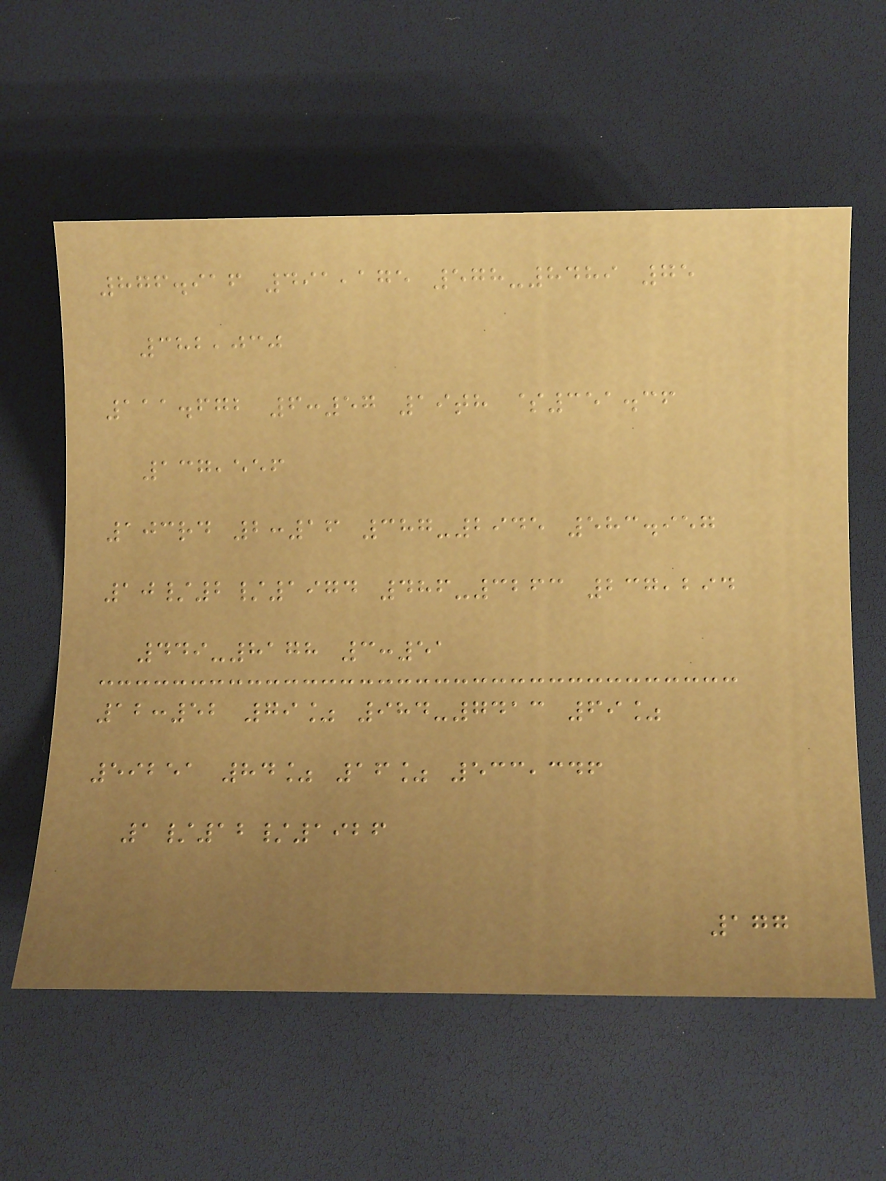876.916 491,175 578-8489 75
382,030
111.672 6:57 19th $351.36
137,556
103rd 2:16 387-2945 583.957
10/2/1974 486-3263 237,294
449-8178 3:51
12:52 79% 984-7413 69%
59251 84% 16% 533,346
1/12/1926
177
